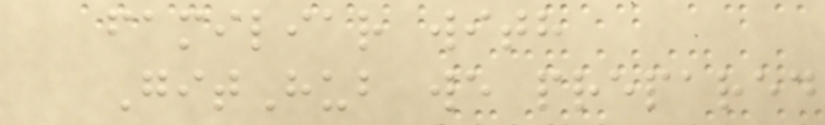familiar with
GitHub we prepared
